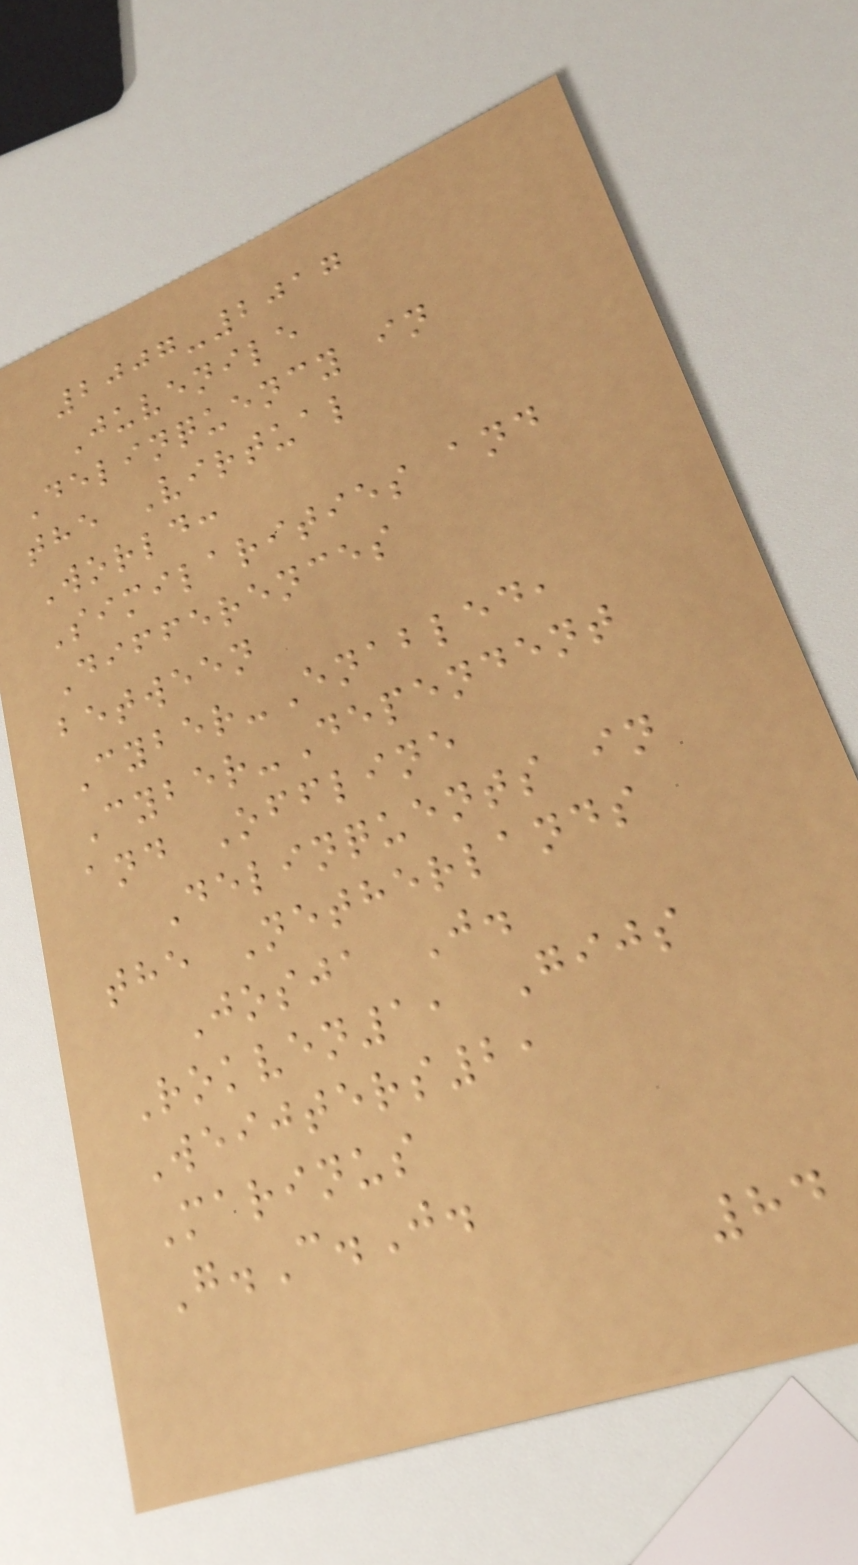2007-2017
Juvenile
Delinquency in
the Virtual
World:
Similarities and
Differences
between
Cyber-Enabled,
Cyber-Dependent
and Offline
Delinquents in
the Netherlands
Josja J.
Rokven1, Gijs
Weijters2,
Marinus
G.C.J.
84
